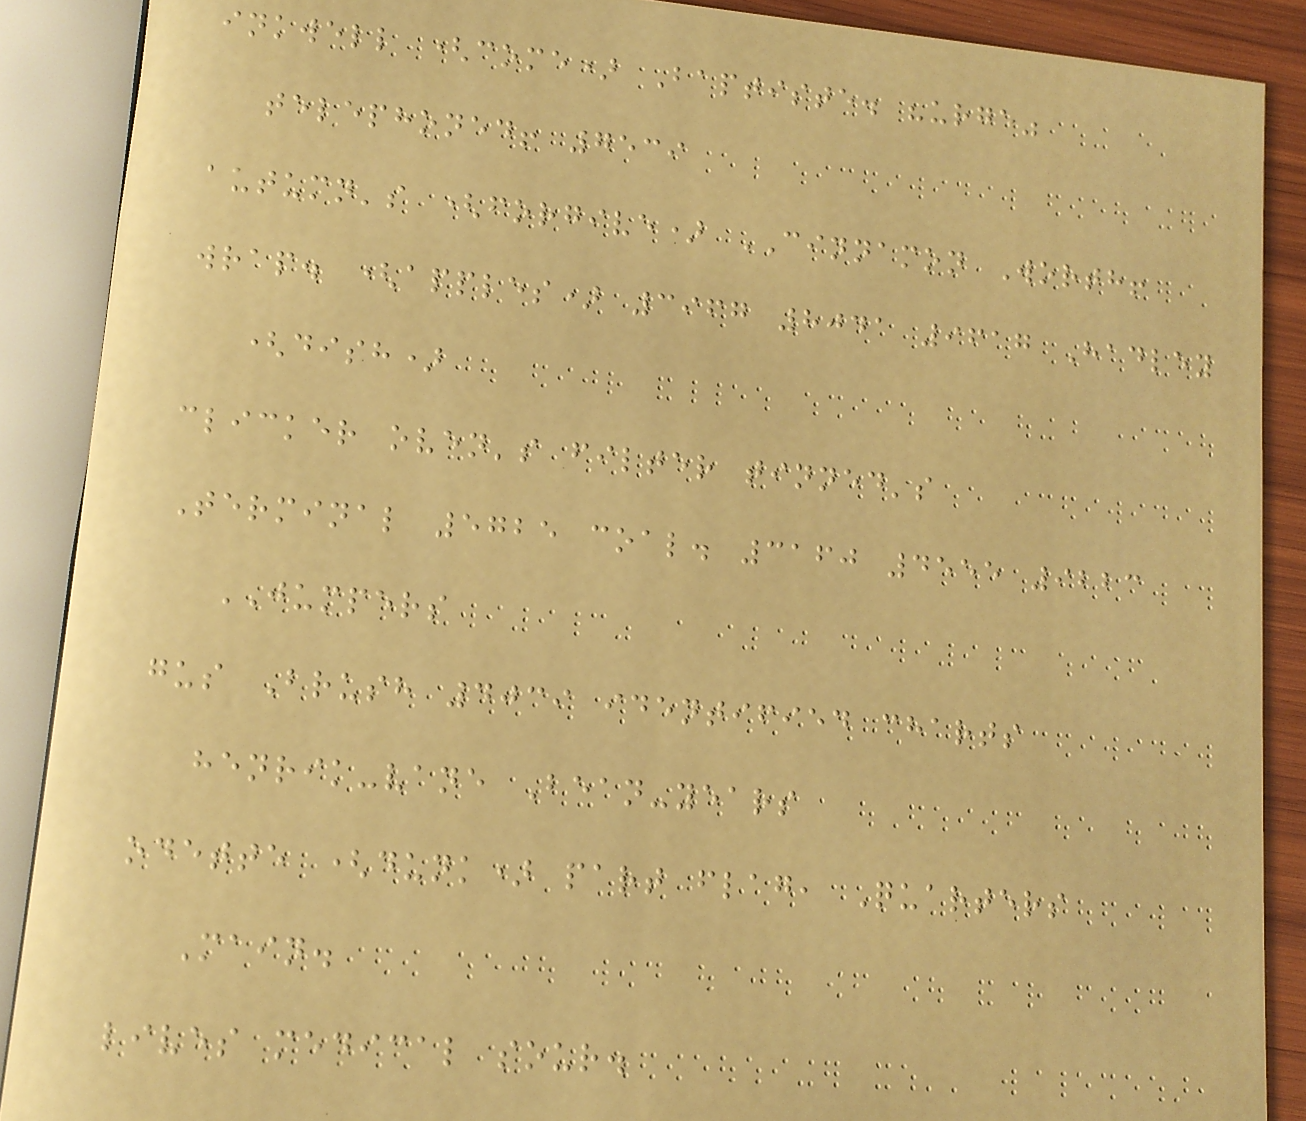inkwell (come) Baptiste. "urge"
telephoned! 7539
autumn's (forgive) CINNAMON Worth!
wrap. (apples) 3967 8041 9617 Hadley
(dish)
clicker oven's filter tinned's
Terminal 5725 coal. 3160 4555 9223
JUMPERS
gus Brush 4039 identified charts
henrik-vane Bean-years
odette (dunk) part flag, Quarters
Main.
lives medical sour.
